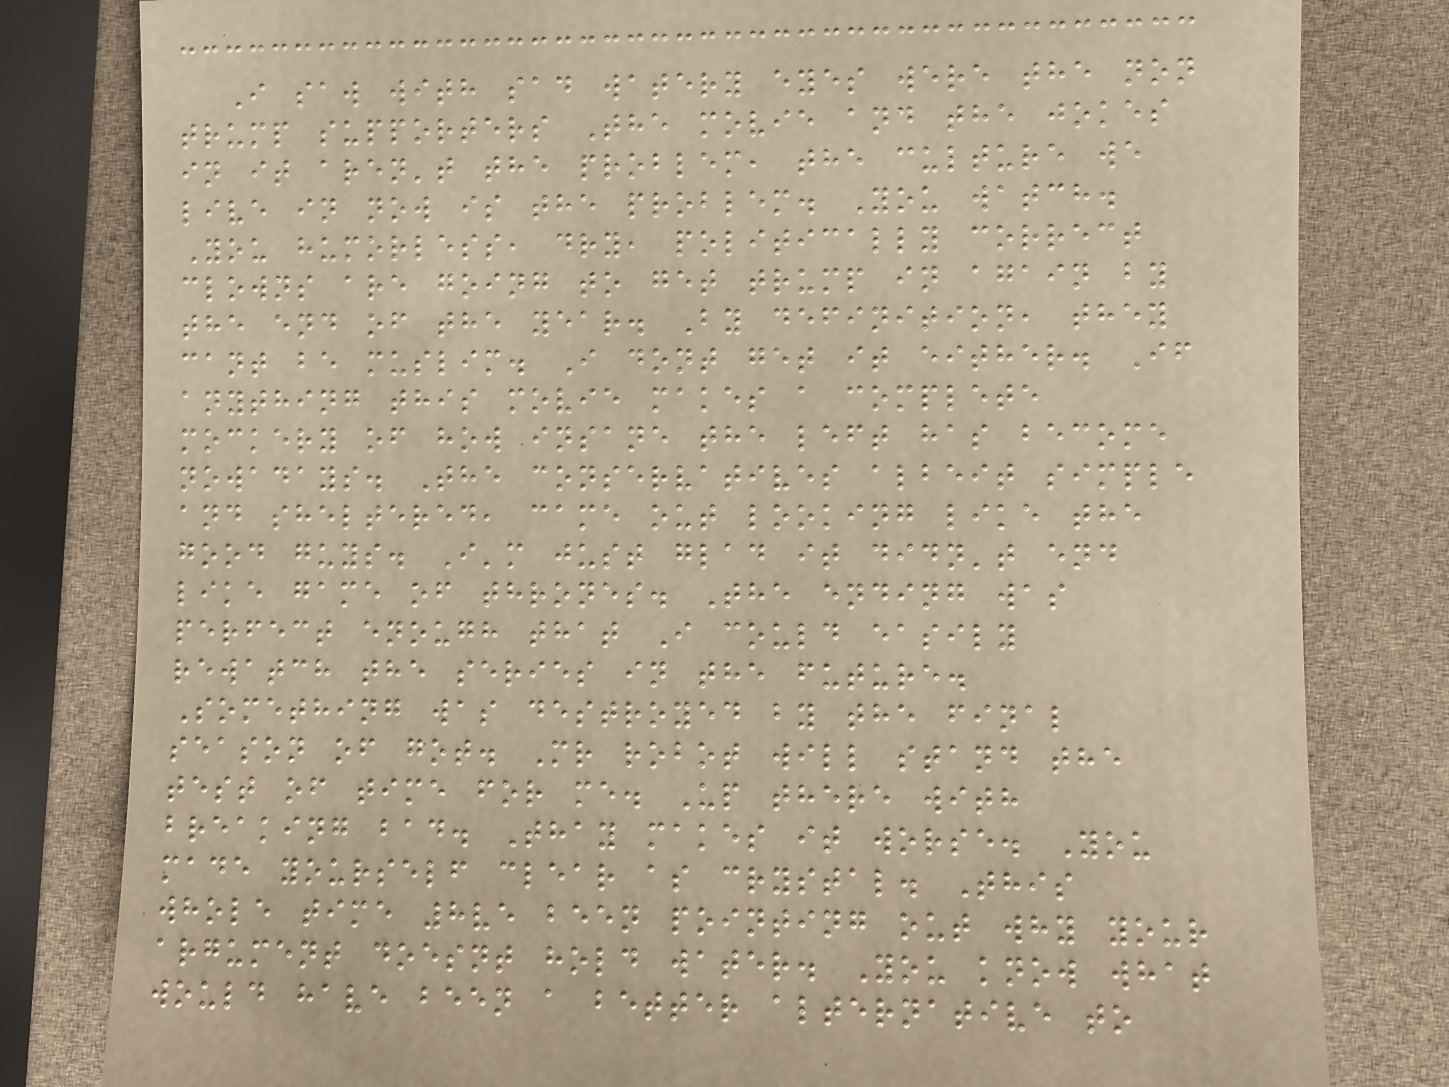I saw with sad watery eyes were the non
trump supporters The movie and the jokes
in it aren't the problem, the culture we
live in now is the problem. You watch.
You humorless, dry, politically correct
clowns are going to get trump in again by
the end of the year. By definition, they
cant be muslim. I dont get it either. If
anything this movie makes a complete
mockery of how insane the left has become
nowadays. The conservatives albeit simple
and sheltered, came out looking like the
good guys. I'm just glad it didn't end
like game of thrones. The ending was
perfect enough that I could easily
rewatch the series in the future.
Something was destroyed by the final
season of got. Mr robot will stand the
test of time for me. Up there with
breaking bad. Thay makes it worse. You
made yourself clear as crystal. This
whole time 8ve been pointing out why your
argument doesnt hold water. You know what
would have been a better alternative to
